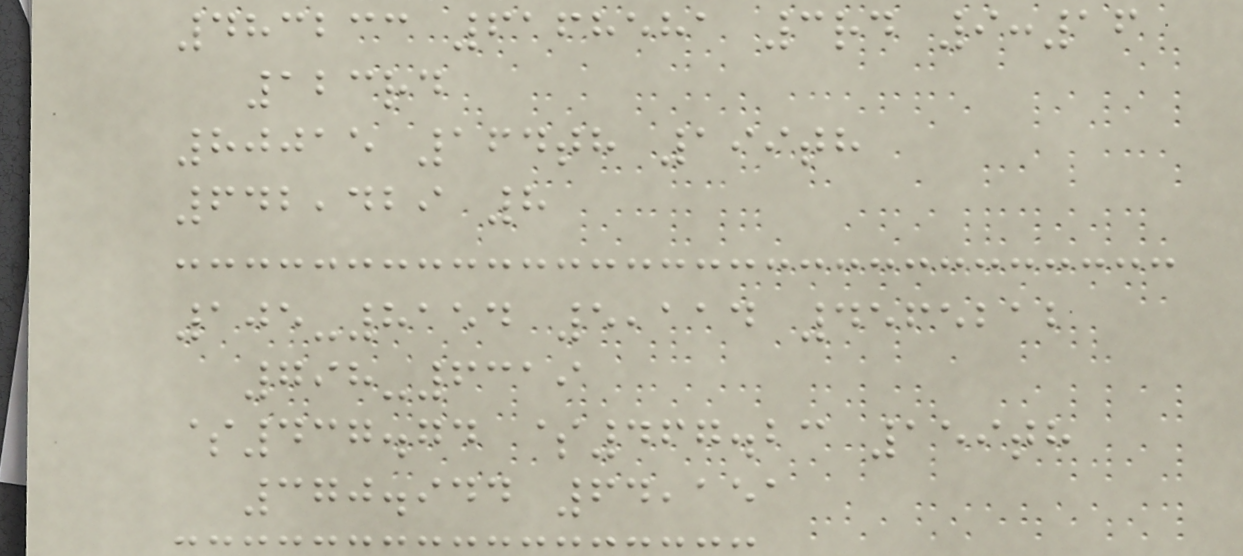483233 6168581 3rd 9:16
123rd
80015 164th 199th
642,429 8
105-8154 5,114 4565212
798-6319
$437.74 $467.23 159th
370.944 64,151
